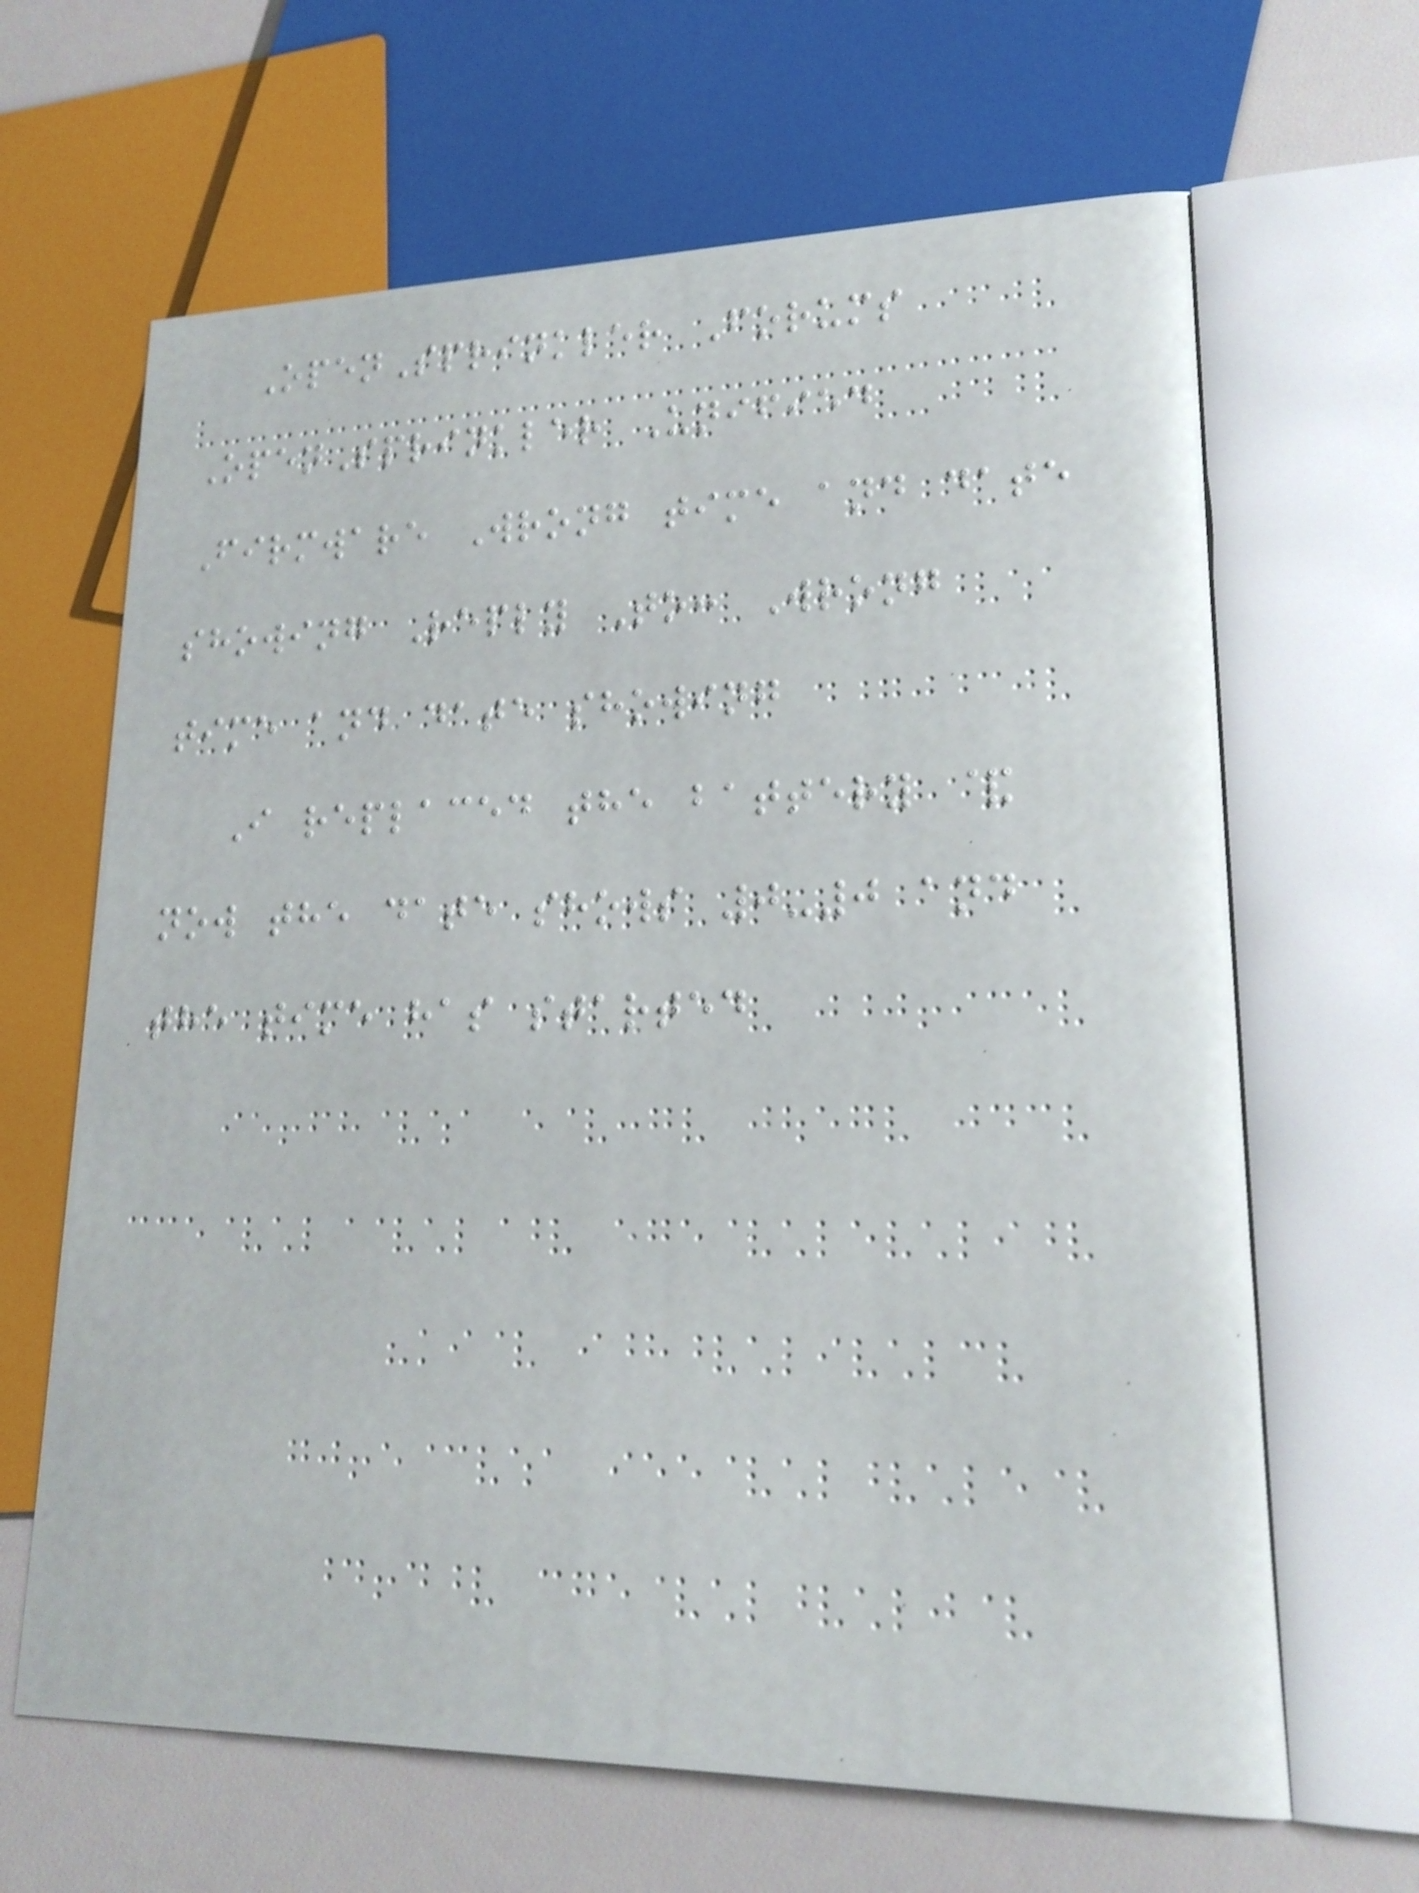OpenSprinkler Forums
OpenSprinkler Unified
Firmware Wrong time and date
showing Reply To: Wrong
time and date showing
I replaced the battery &
now the date shows 0-0 and
the time has started
